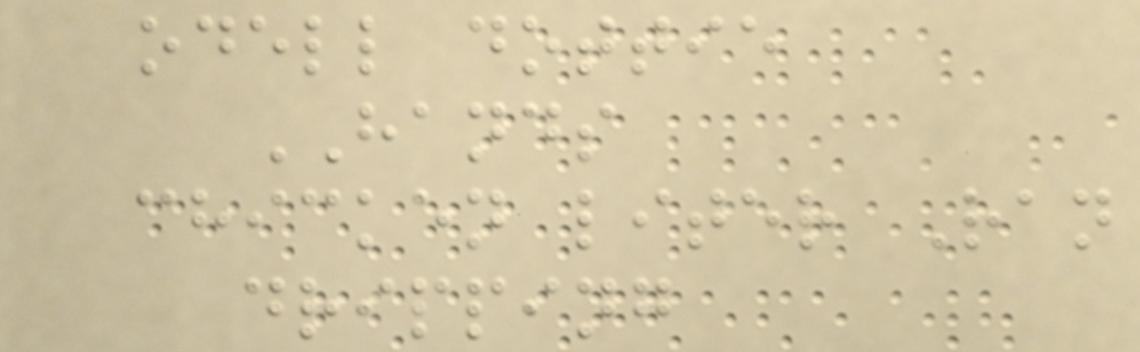odell dottie
HANDS
chicken liter Ran
dripping
